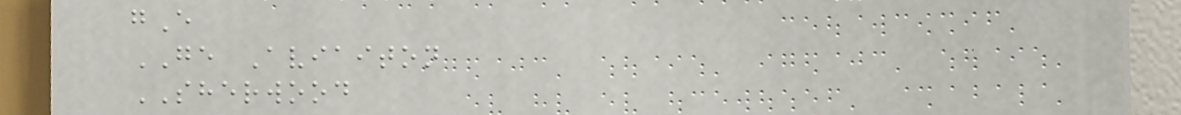gE
GE Aviaiton
SHERWOOD
